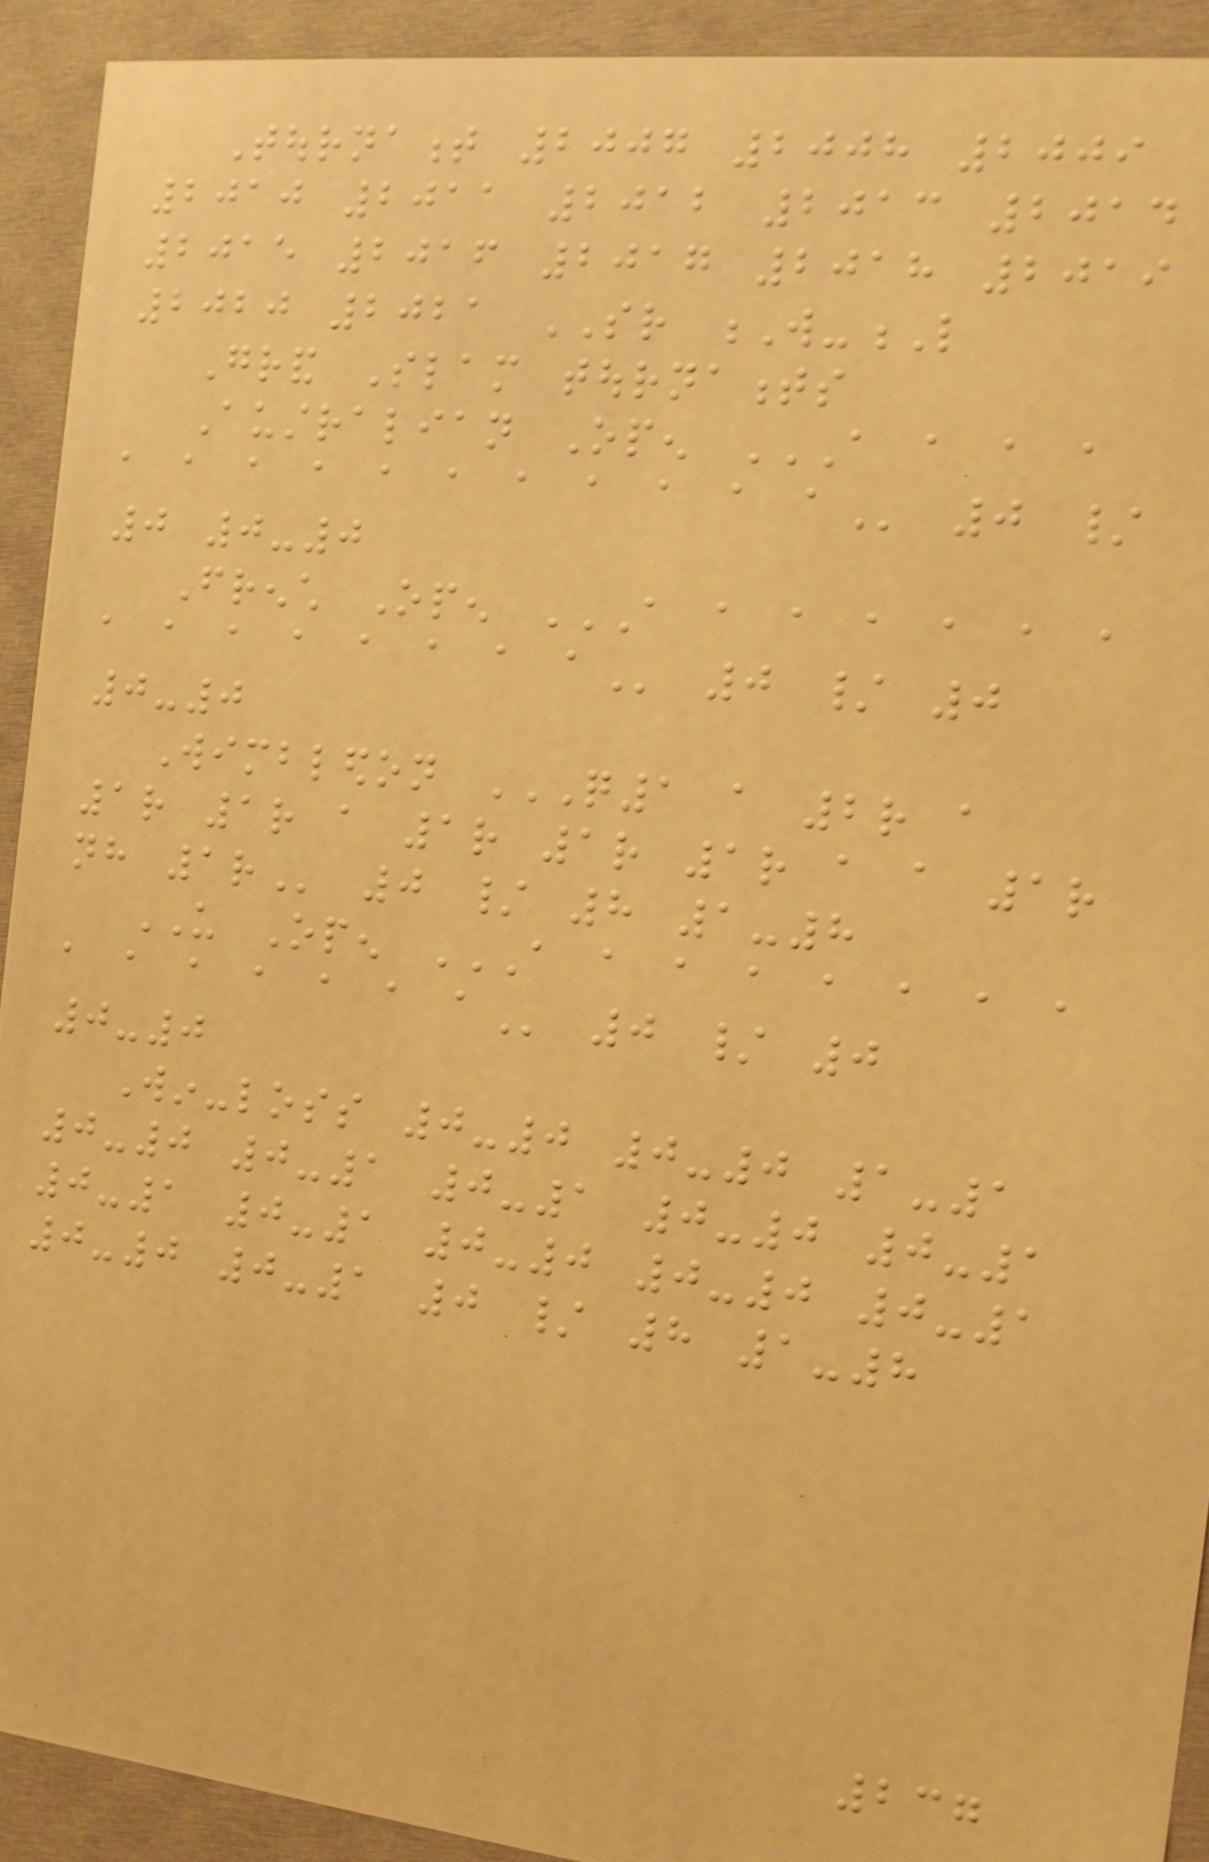Tournament 2007 2008 2009
2010 2011 2012 2013 2014
2015 2016 2017 2018 2019
2020 2021 SR W-L
Grand Slam tournaments
Australian Open A A A A
A A A A A A A A A A A 0 /
0 0-0
French Open A A A A A A A
A A A A A A A A 0 / 0
0-0
Wimbledon Q1 A 2R A
1R 1R A 1R 1R 1R A A 1R
NH 1R 0 / 8 1-8
US Open A A A A A A A A
A A A A A A A 0 / 0
0-0
Win-loss 0-0 0-0 1-1
0-0 0-1 0-1 0-0 0-1
0-1 0-1 0-0 0-0 0-1
0-0 0-1 0 / 8 1-8
237
